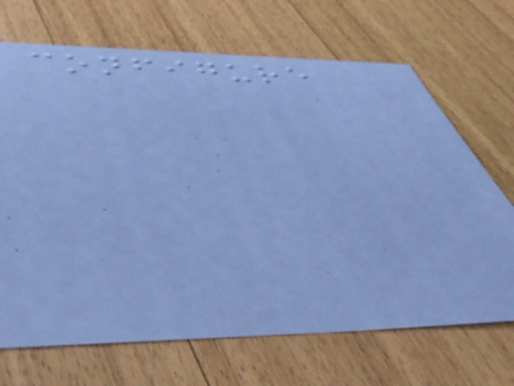configure
